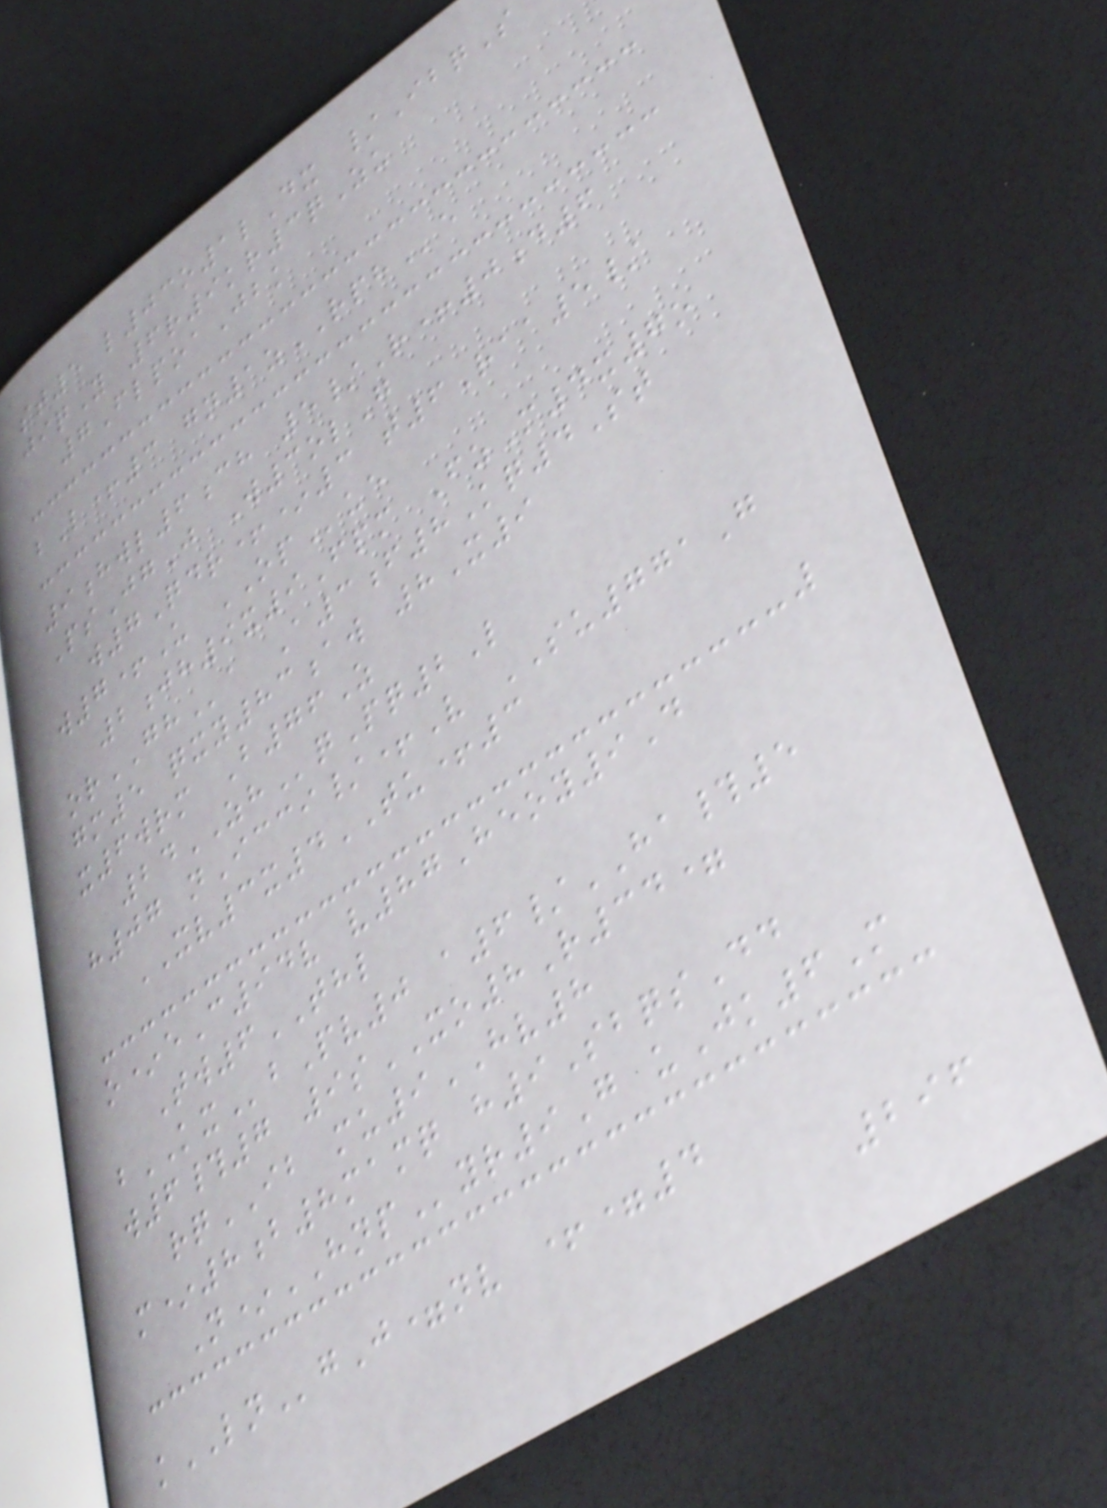st5 l03o1lDx /IbqS
jiqY 6r9kr3qZu
7FlpoaJbk
bL+3 gn1zRPHe
9hwl6ch 5/R+0d6
PsJgJ W3olG
w7Qdr+*3 t6Raa5/
w7+U OPue
2jh9x9Fpm FzM4x7o
orGHa A3f8Kq4St
gm5 qxy83aw 8X9
x6wrm B76Z
24ZHqPq2L
h07 nIcci/+V SU771G
XV3x4TU+3
o*eC94v v87Heoy9D
Tw6THL
bKXbPv0 a6/HA#5
w6#7 9sXO8R34=
rqIB mu9HV8
m*8b8mamq h9SbqsDd
N*HNPyr9G uJk6M
kLNgJ=nv +=4
296
